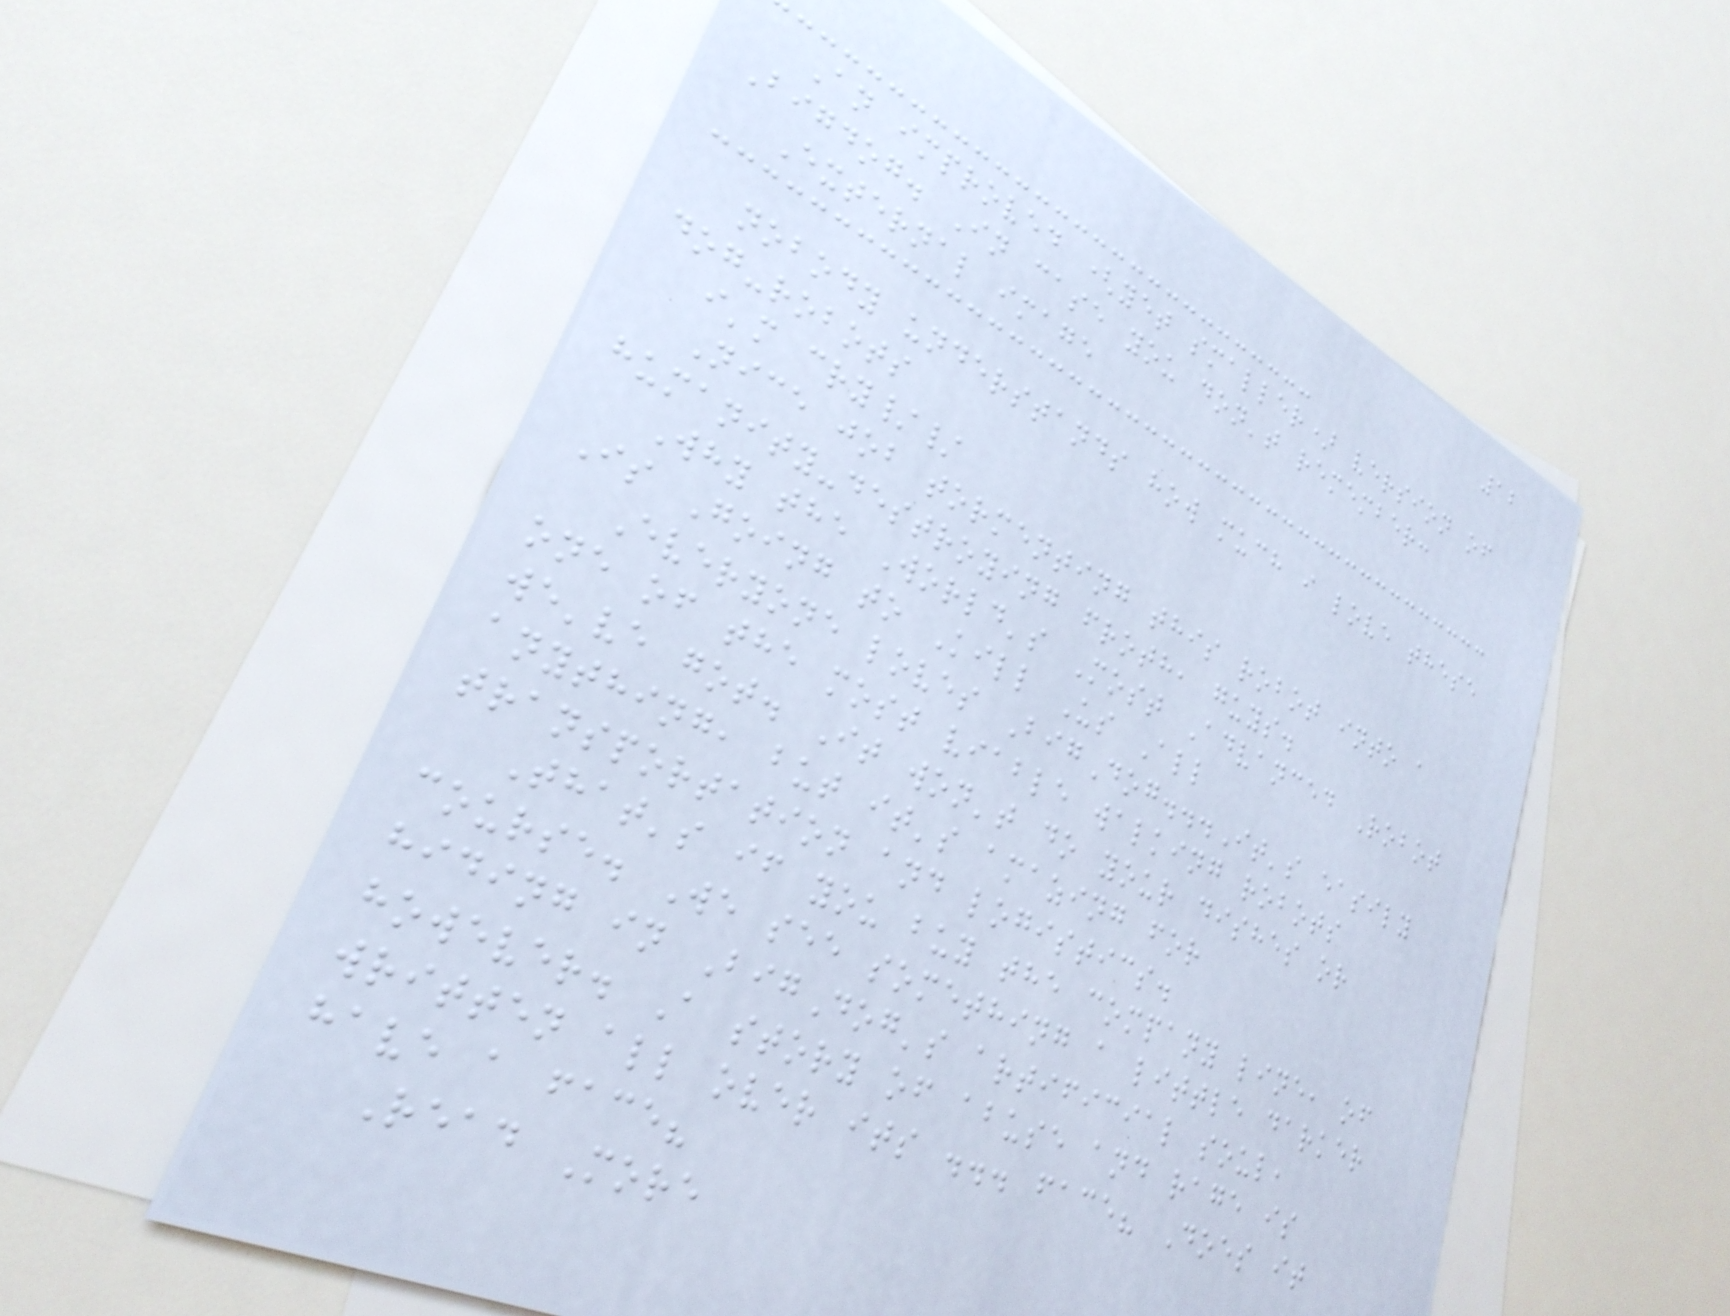12
An improved (yet smaller) version of
Bigdog. In case you don't remember:
External image
nobody understands how much i love these
dog-robots
i'm cry//
Nice job tormenting this robot into a
humanity-destroying froth, guys.
Why the World's Most Advanced Robot
Is Going to Kill Us All
Everyone loves BigDog...It's easily
one of the most viable walking robots
we've got. It won't do your dishes or
anything, but it's amazing for
transportation and logistics.
That's if you buy the company line, of
course. We see something a little darker
hiding in BigDog's artificial soul,
however. A story of abuse and rage is
written all over its ... face? Does it
have a face?
Read More
